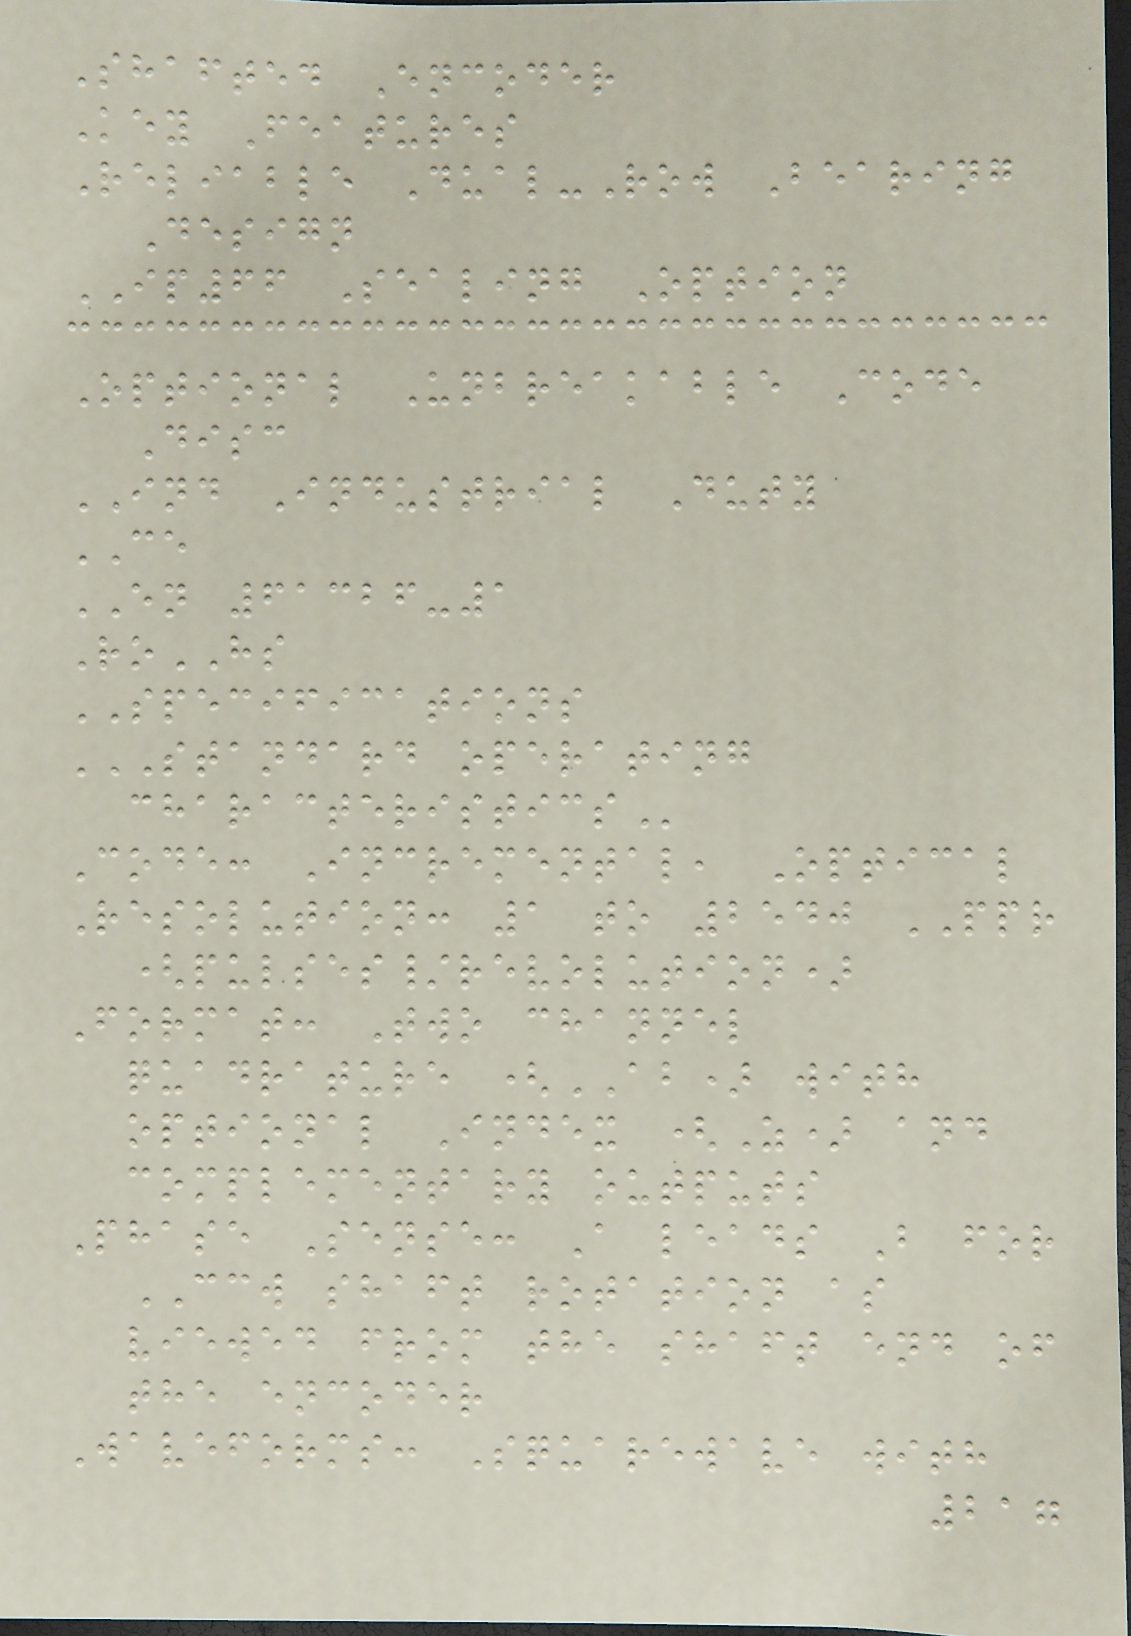Shafted Encoder
Key Features
Reliable Dual-Row Bearing
Design
IP66 Sealing Option
Optional Unbreakable Code
Disc
IND Industrial Duty
CE
EN 61326-1
RoHS
SPECIFICATIONS
STANDARD OPERATING
CHARACTERISTICS
Code: Incremental, Optical
Resolution: 1 to 2540 PPR
(pulses/revolution)
Format: Two channel
quadrature (AB) with
optional Index (Z) and
complementary outputs
Phase Sense: A leads B for
CCW shaft rotation as
viewed from the shaft end of
the encoder
Waveforms: Squarewave with
217
